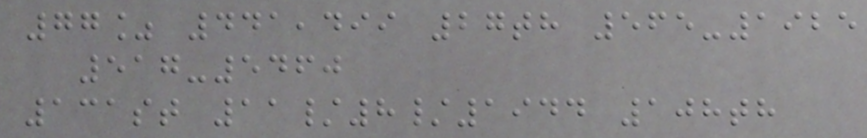77% 441,499 27th 565-1925
517-5460
131st 11/8/1944 108th
